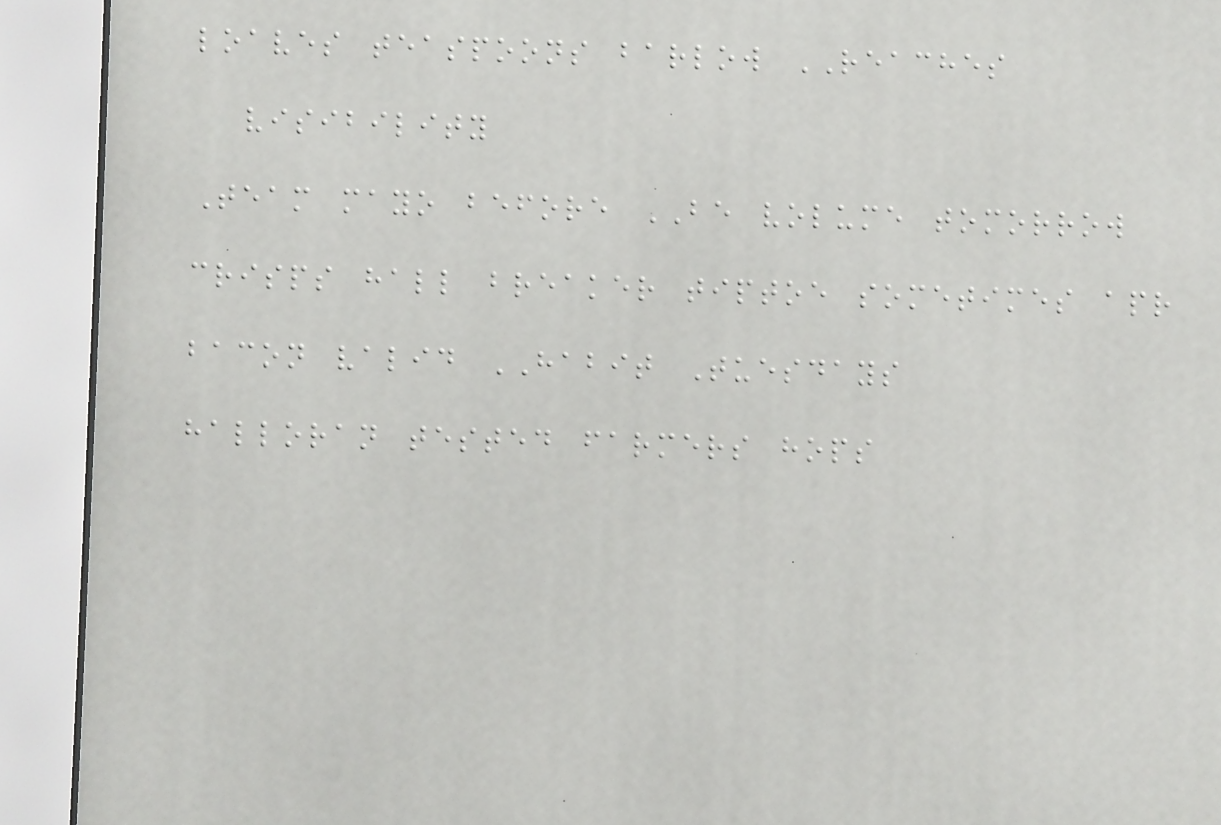loaves teaspoons barlow REACHES
visibility
Team mayo before BE volume tomorrow
crisps hall breaker tiptoe sometimes apr
bacon valid HABIT Tuesdays
halloran tested farmers hops
